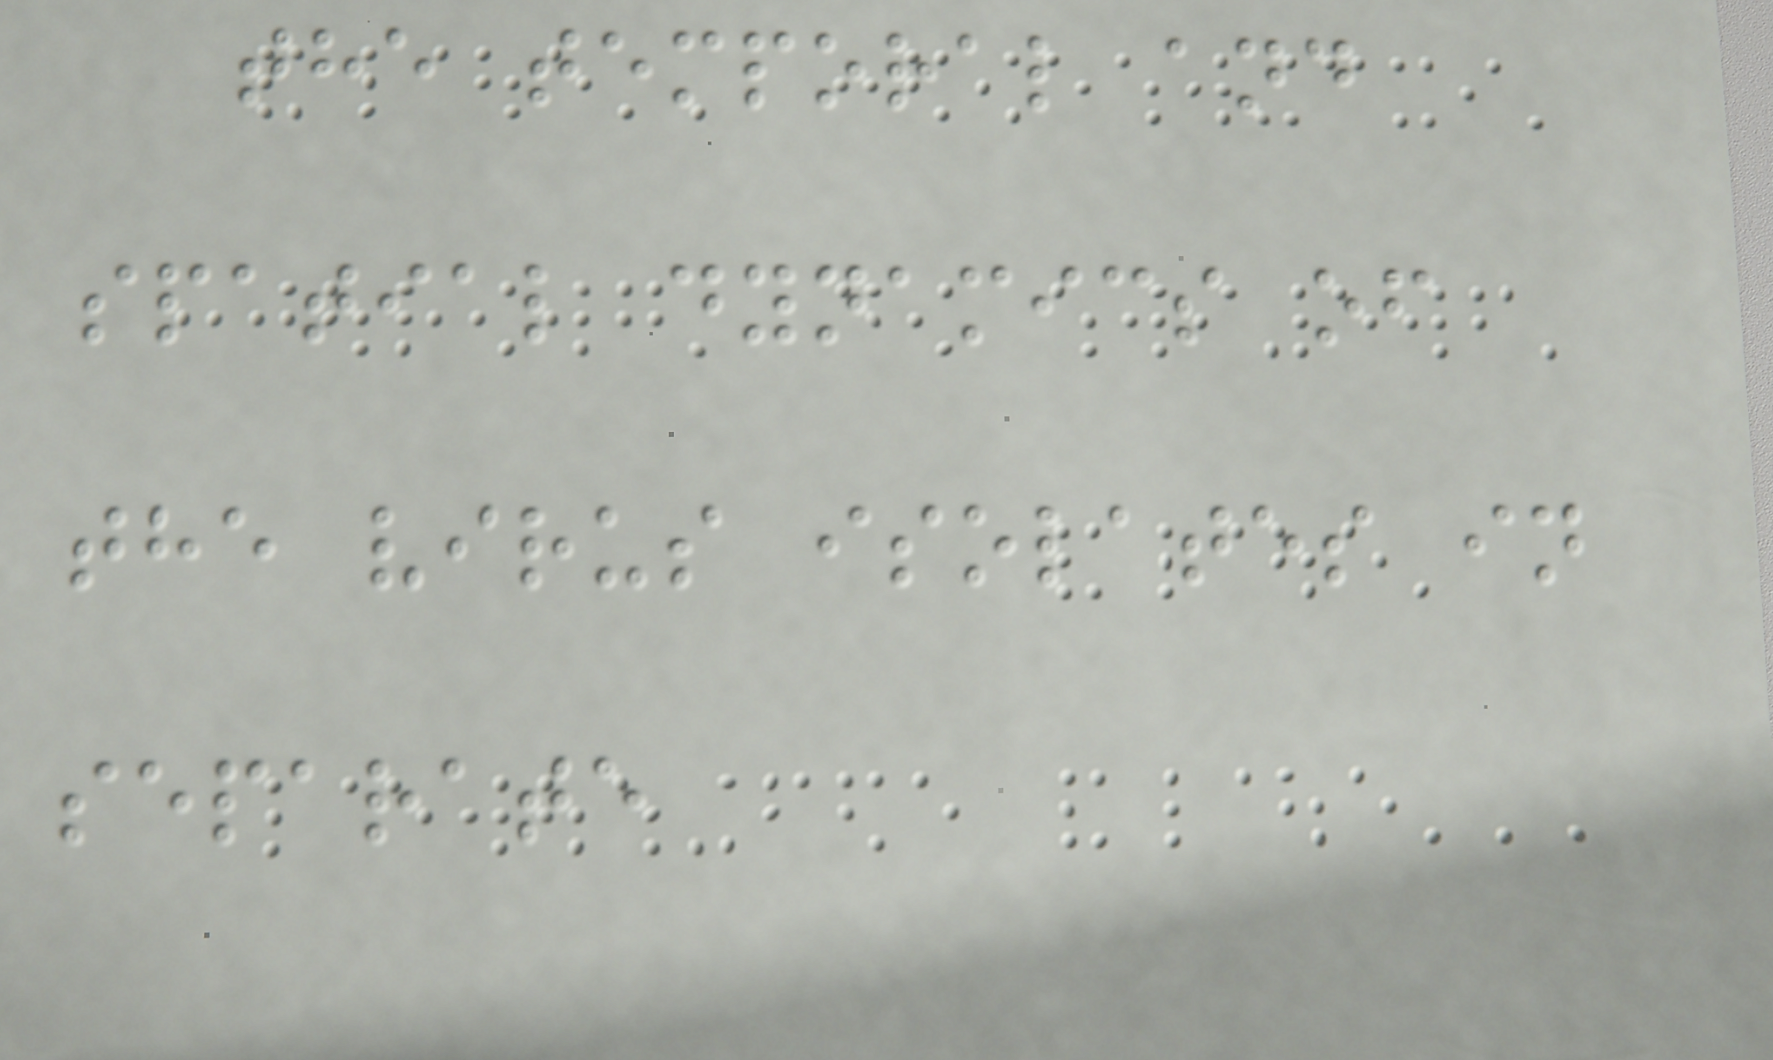the temporal and
spatial dynamics of
the virus isolates in
separate
